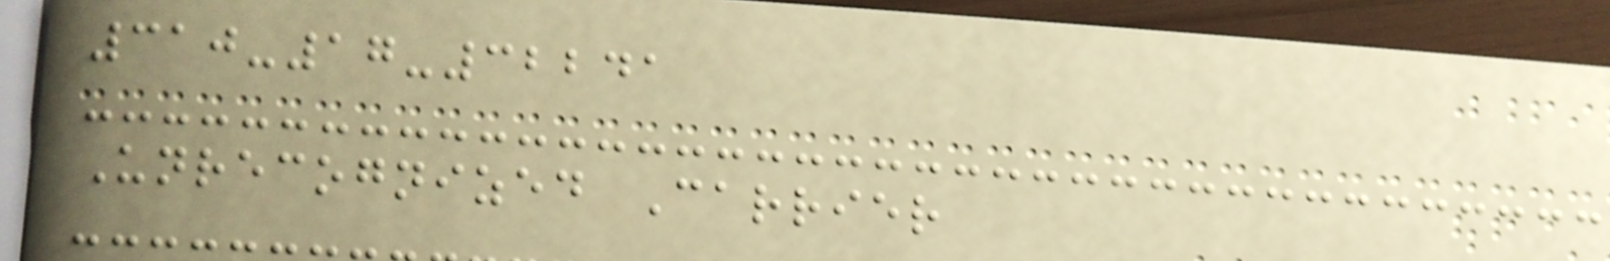310-17-32241
Unrecognized Carrier
